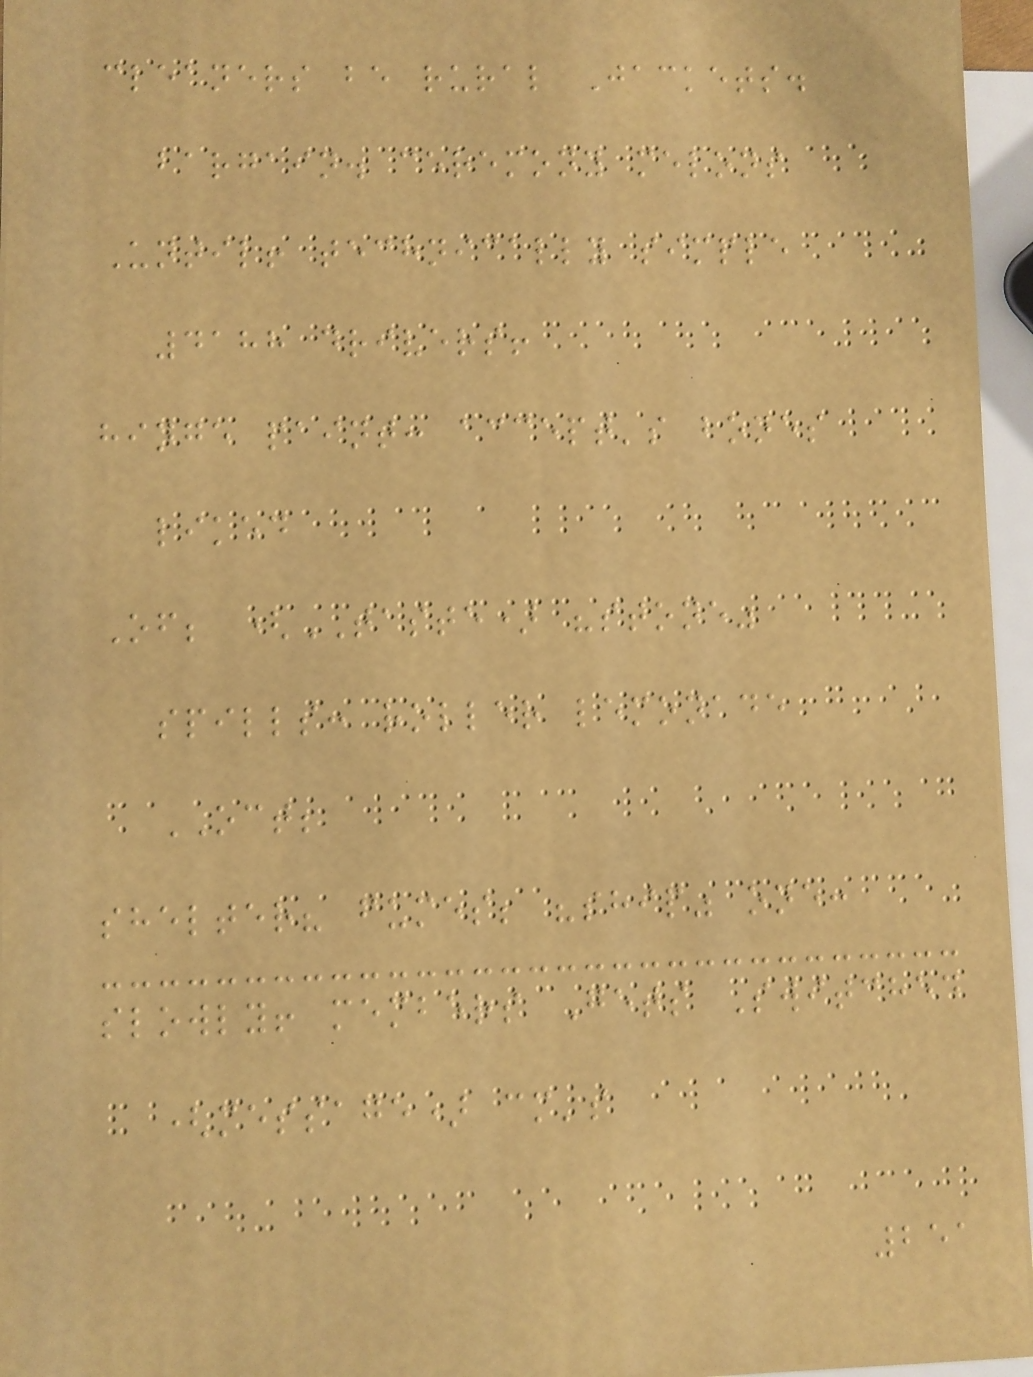cleaners be rural Jackets.
bargain. ceremony melons
Until! technically simple
4188 drivers!
hinge paint: accept's bones
liked
Of; (TASTE) "stone"
spills: roller lemonade
OCT;
shelter? fumes; "ship" one:
slowly! members Gets Switched
(message) cm's
251
